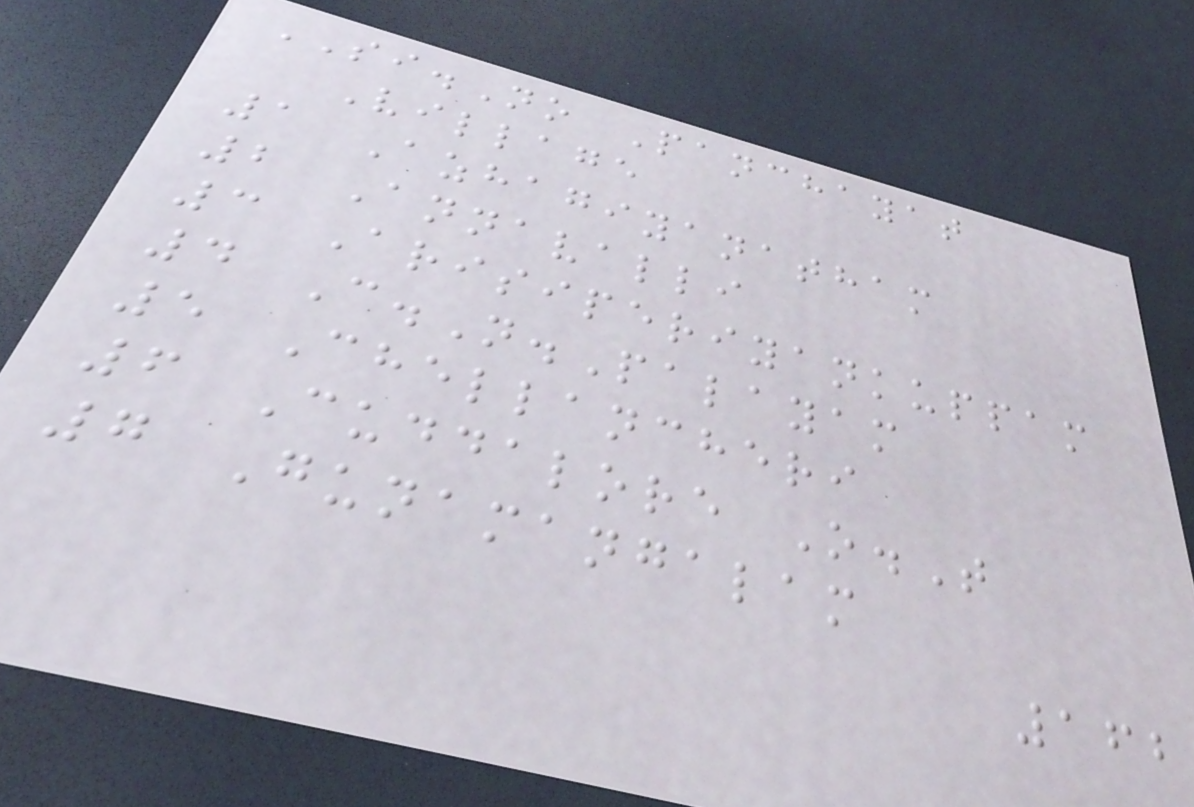SI.No Panchayat
Village
1 Azhagiyanatham
2 Annavalli
3 Arisiperiyankuppam
4 C.N.Palayam
5 Chellancheri
6 Cuddalore O.T
7 Gunamangalam
162
